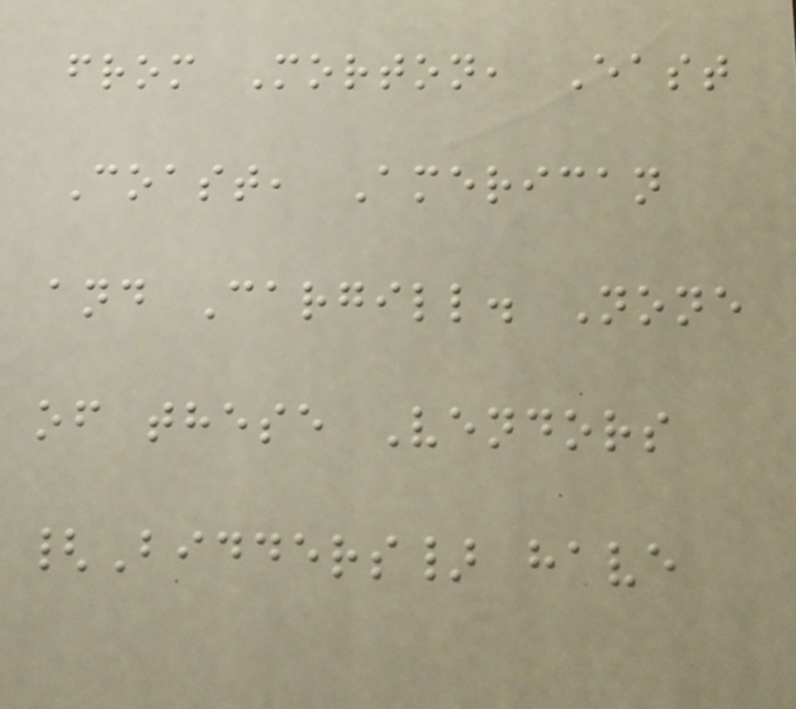from Morton, East
Coast, American
and Cargill. None
of these Vendors
{Bidders} have
